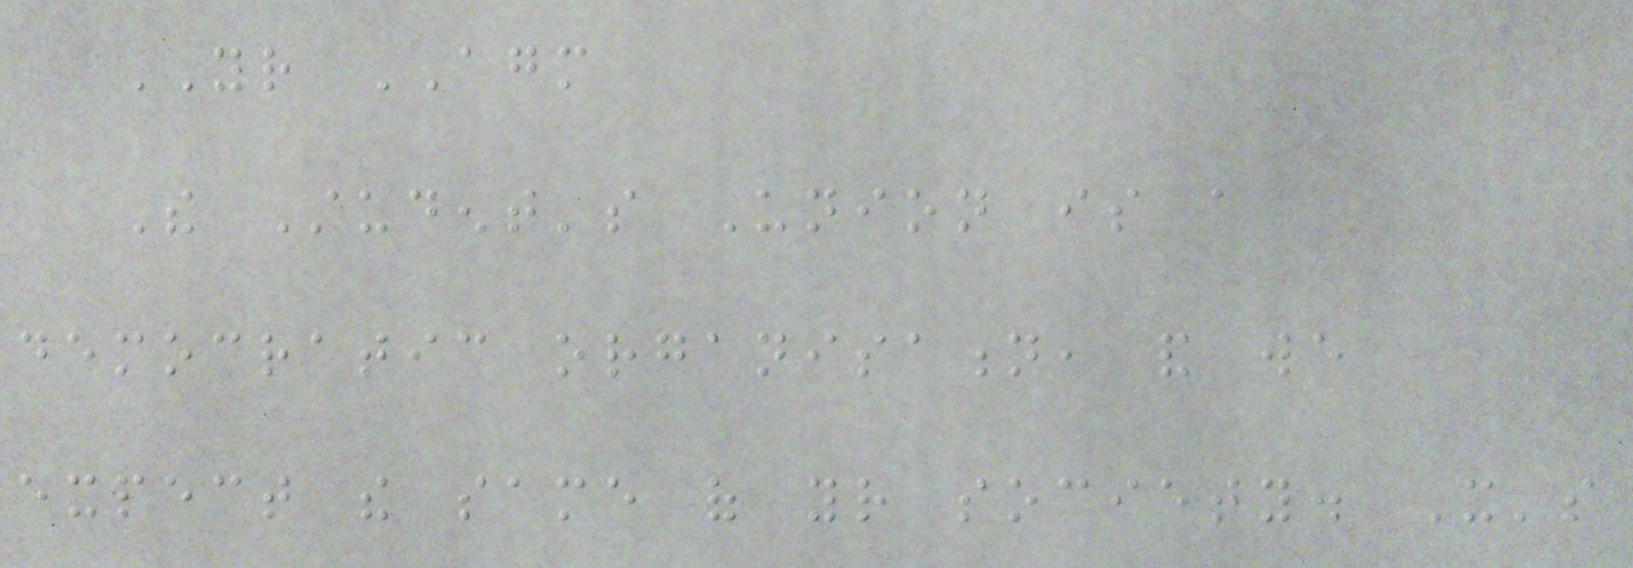YOUR AGM
The Student's Union is a
democratic organisation, and we
expect the same of your society. It's
